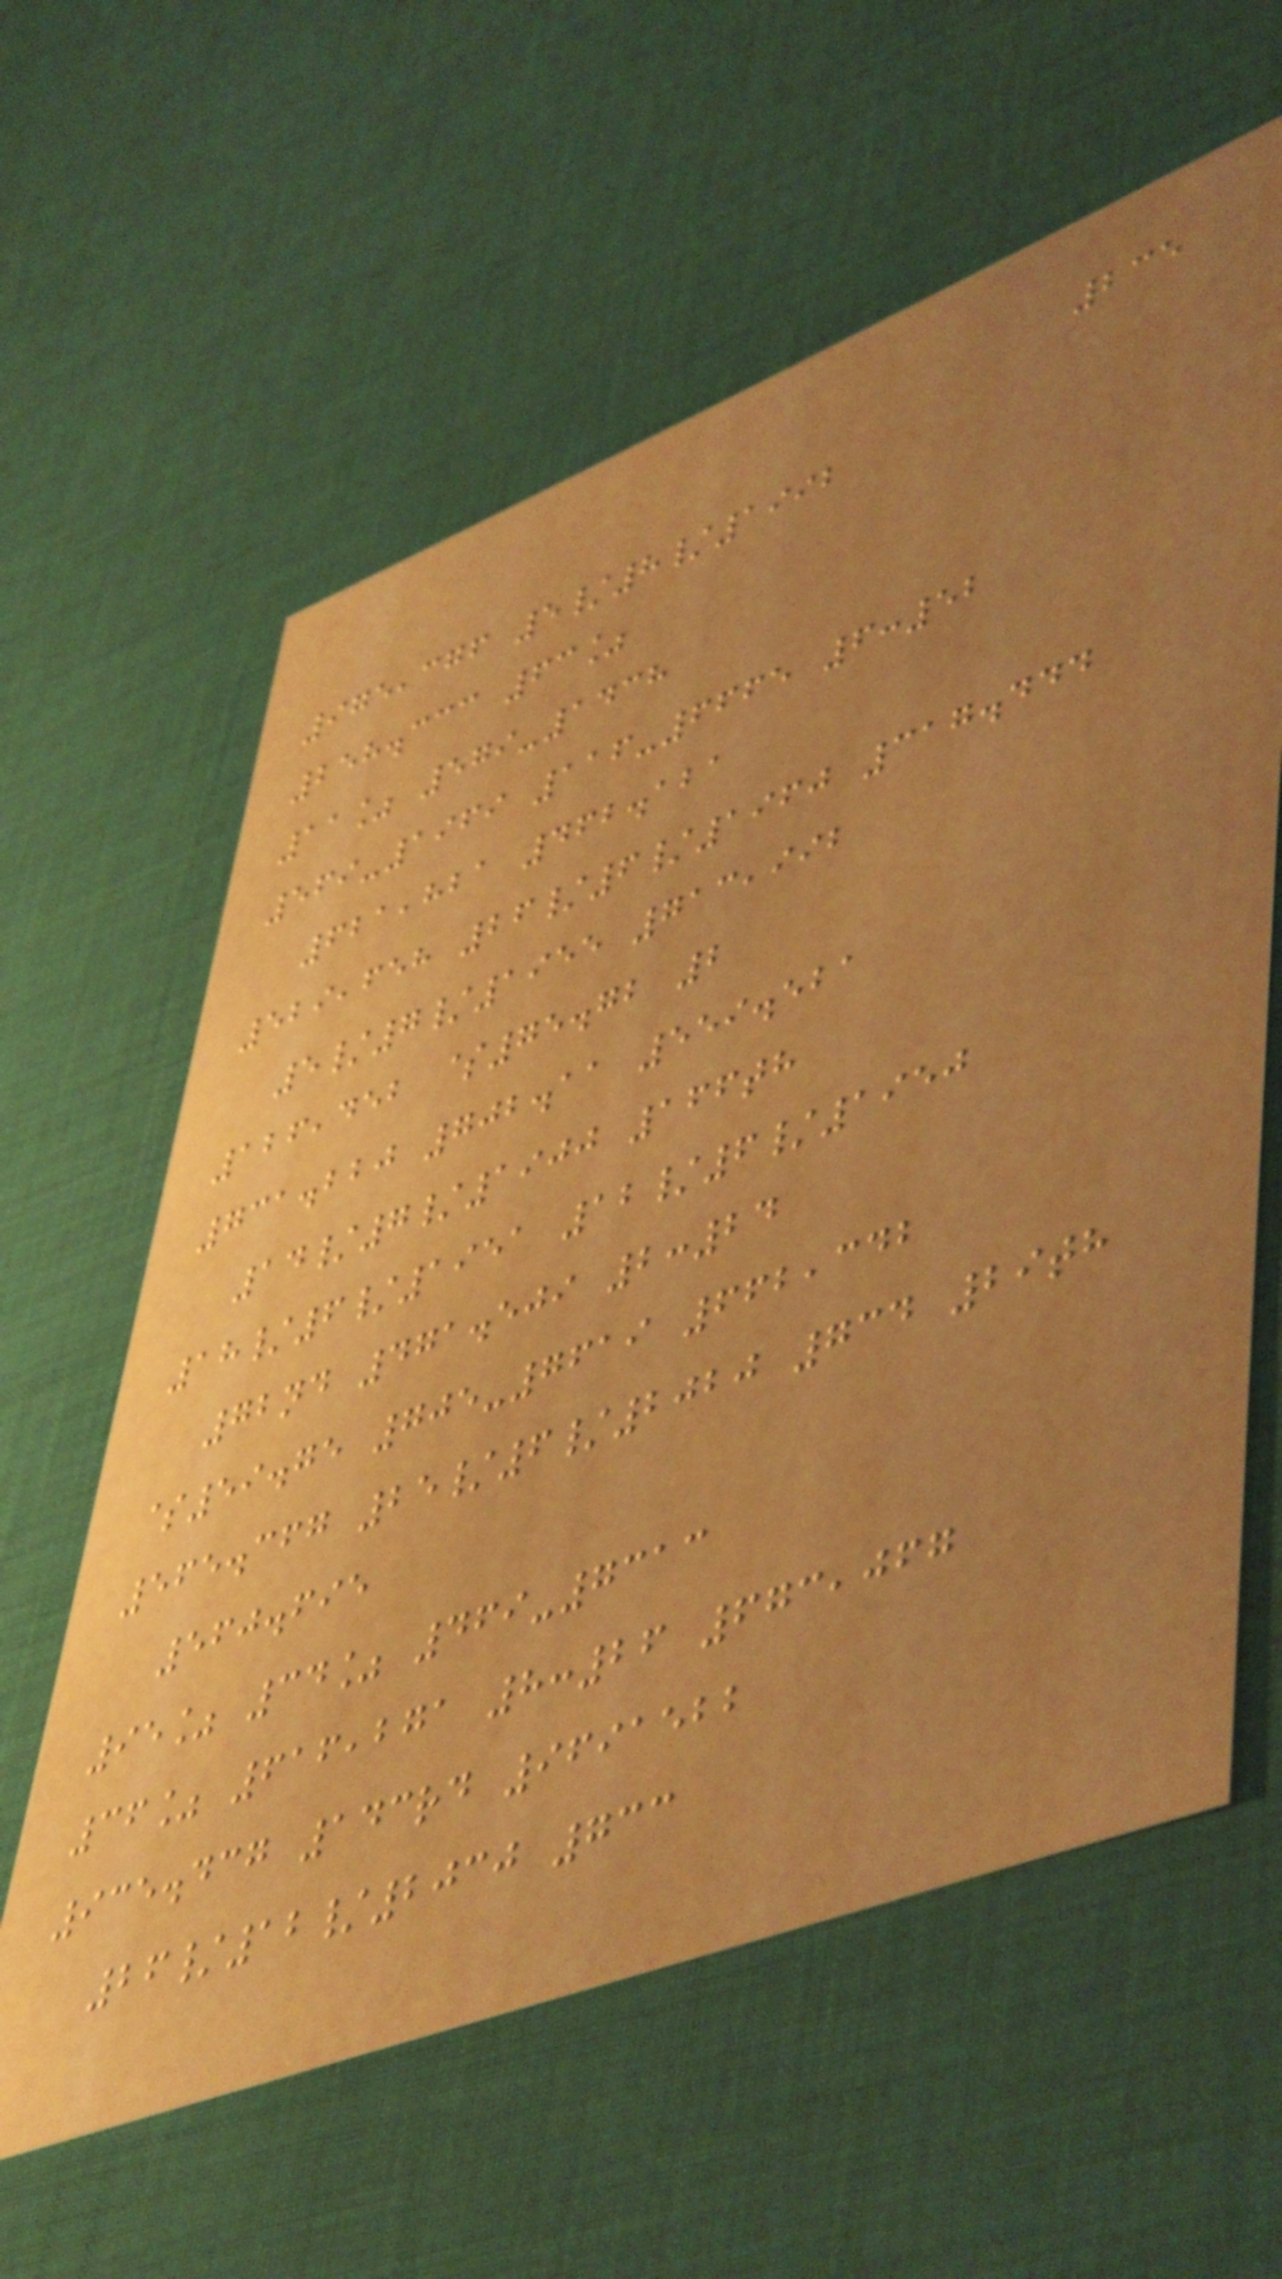235
975,376 5/8/1992
258.333 63%
11% 579-1438
569-1969 116-6665 6:52
621,821 462.121
529,658 26/6/1960 317.444
5/7/1955 713,992
126,452 $75.72 2
731.220 702.11 559.521
14/7/1900 166th
18/6/1951 12/6/1950
72nd 471.509 2:24
$59.75 705-7619 662,342
565.367 25/6/2020 734 29th
560.695
95% 34% 469-7313
36% 616,271 8:26 673,067
935.437 143rd 9691522
26/12/2030 733
